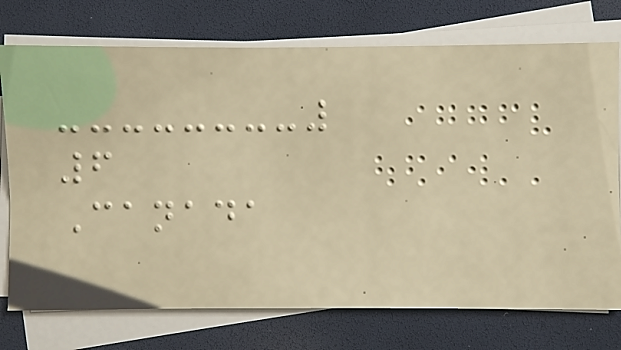6
Canada
